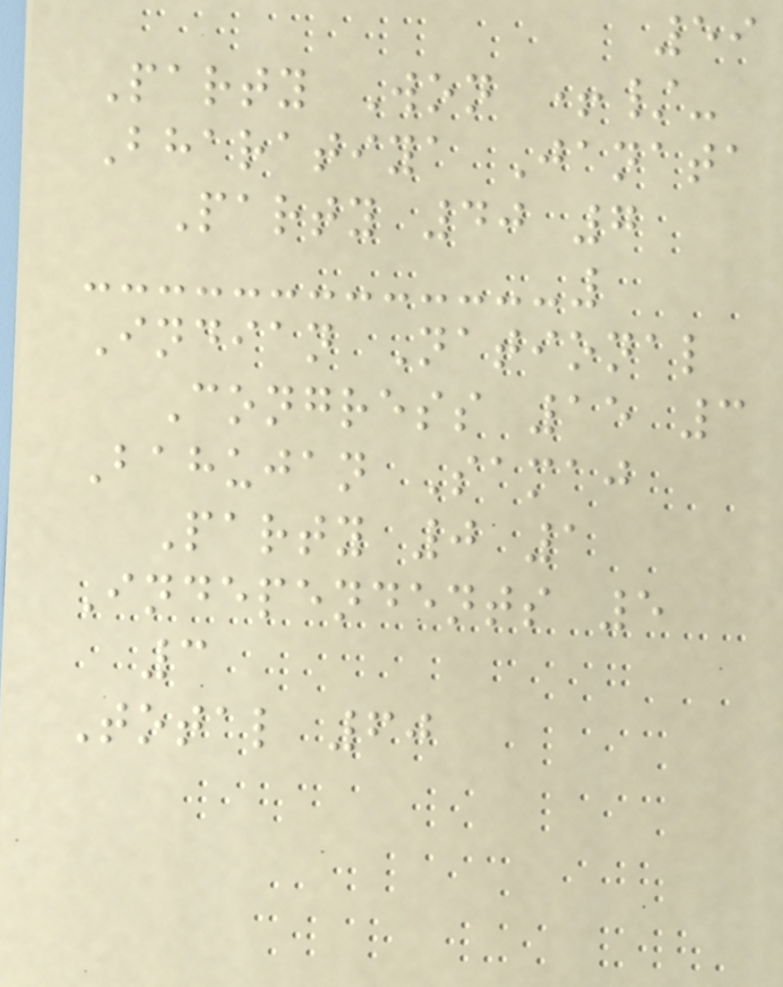59
Party Won +/-
Bharatiya Janata
Party 40 7
Indian National
Congress 15 3
Bahujan Samaj
Party 0 1
Independents 5
3
Total 60
